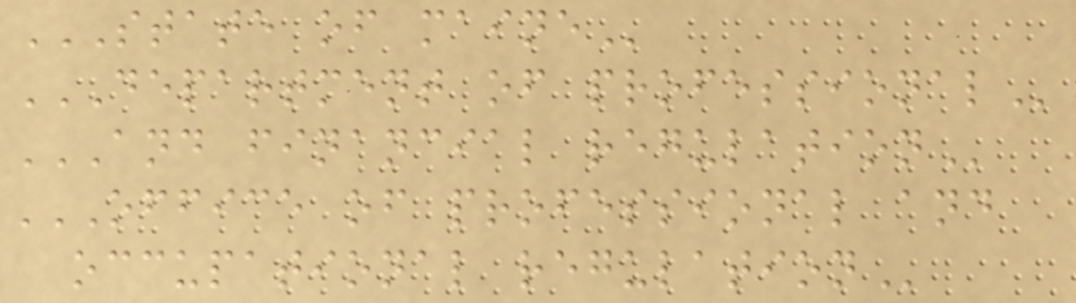STATE OF MAINE
DEPARTMENT OF PROFESSIONAL
AND FINANCIAL REGULATION
OFFICE OF PROFESSIONAL AND
OCCUPATIONAL REGULATION
